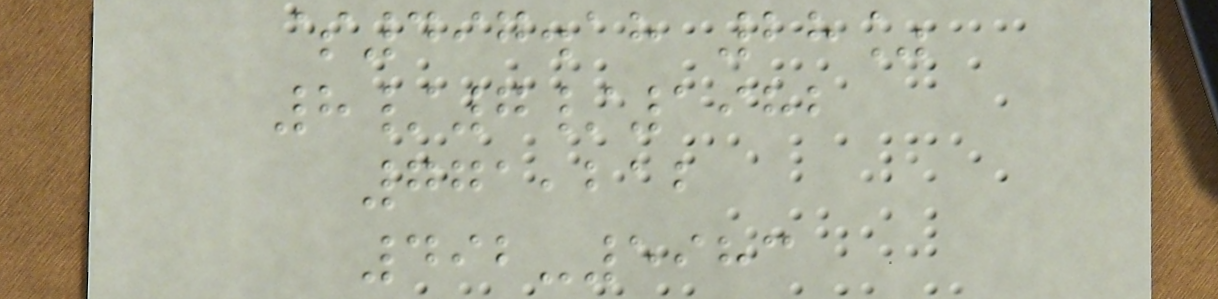$497.18 28%
8/7/1982
771,212
492-5983
